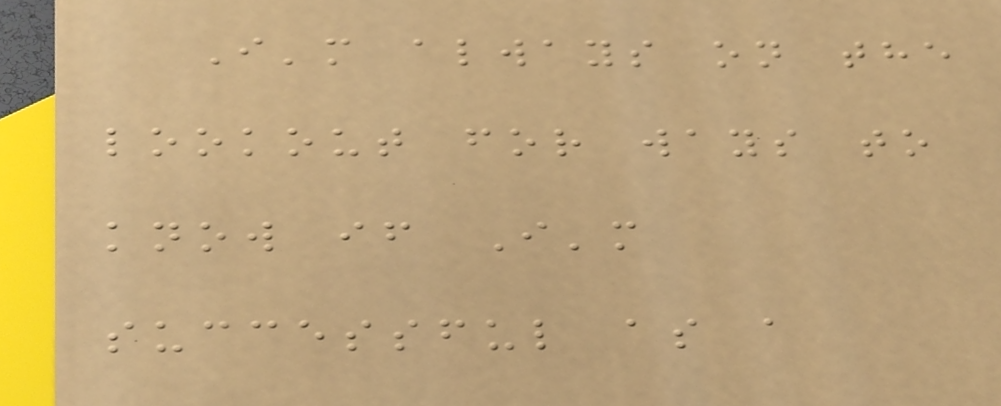I'm always on the
lookout for ways to
know if I'm
successful as a
